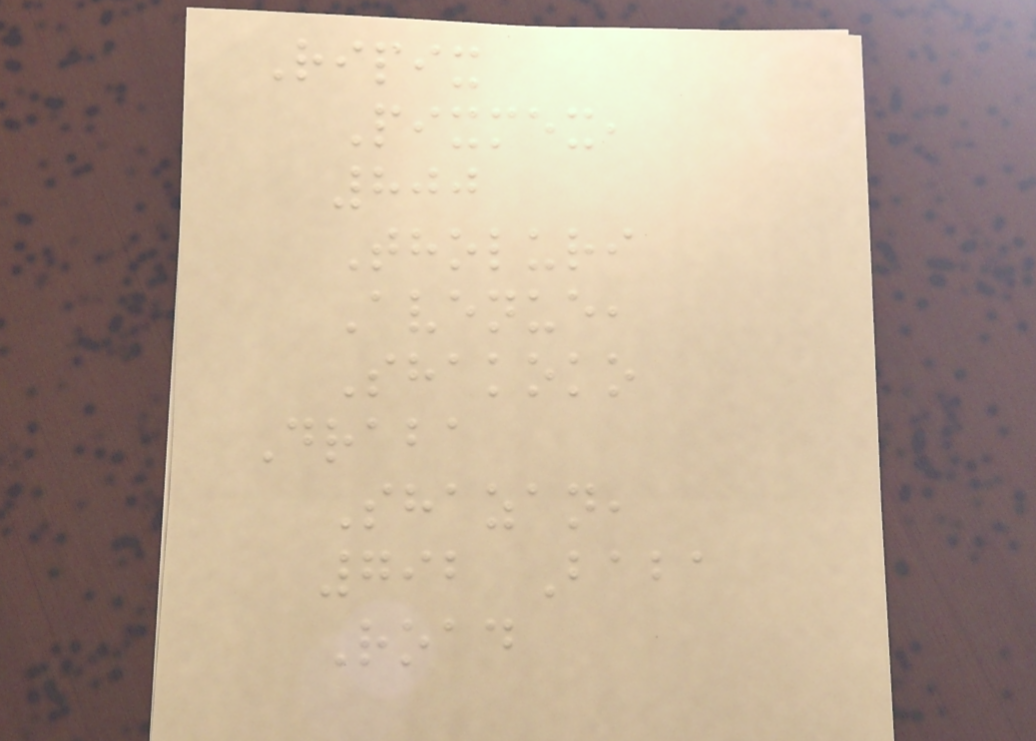Ripix
Pixmex,
800
Tholuri
Avenue,
Shakoko
Draba
Shazan,
792 Baba
Road
